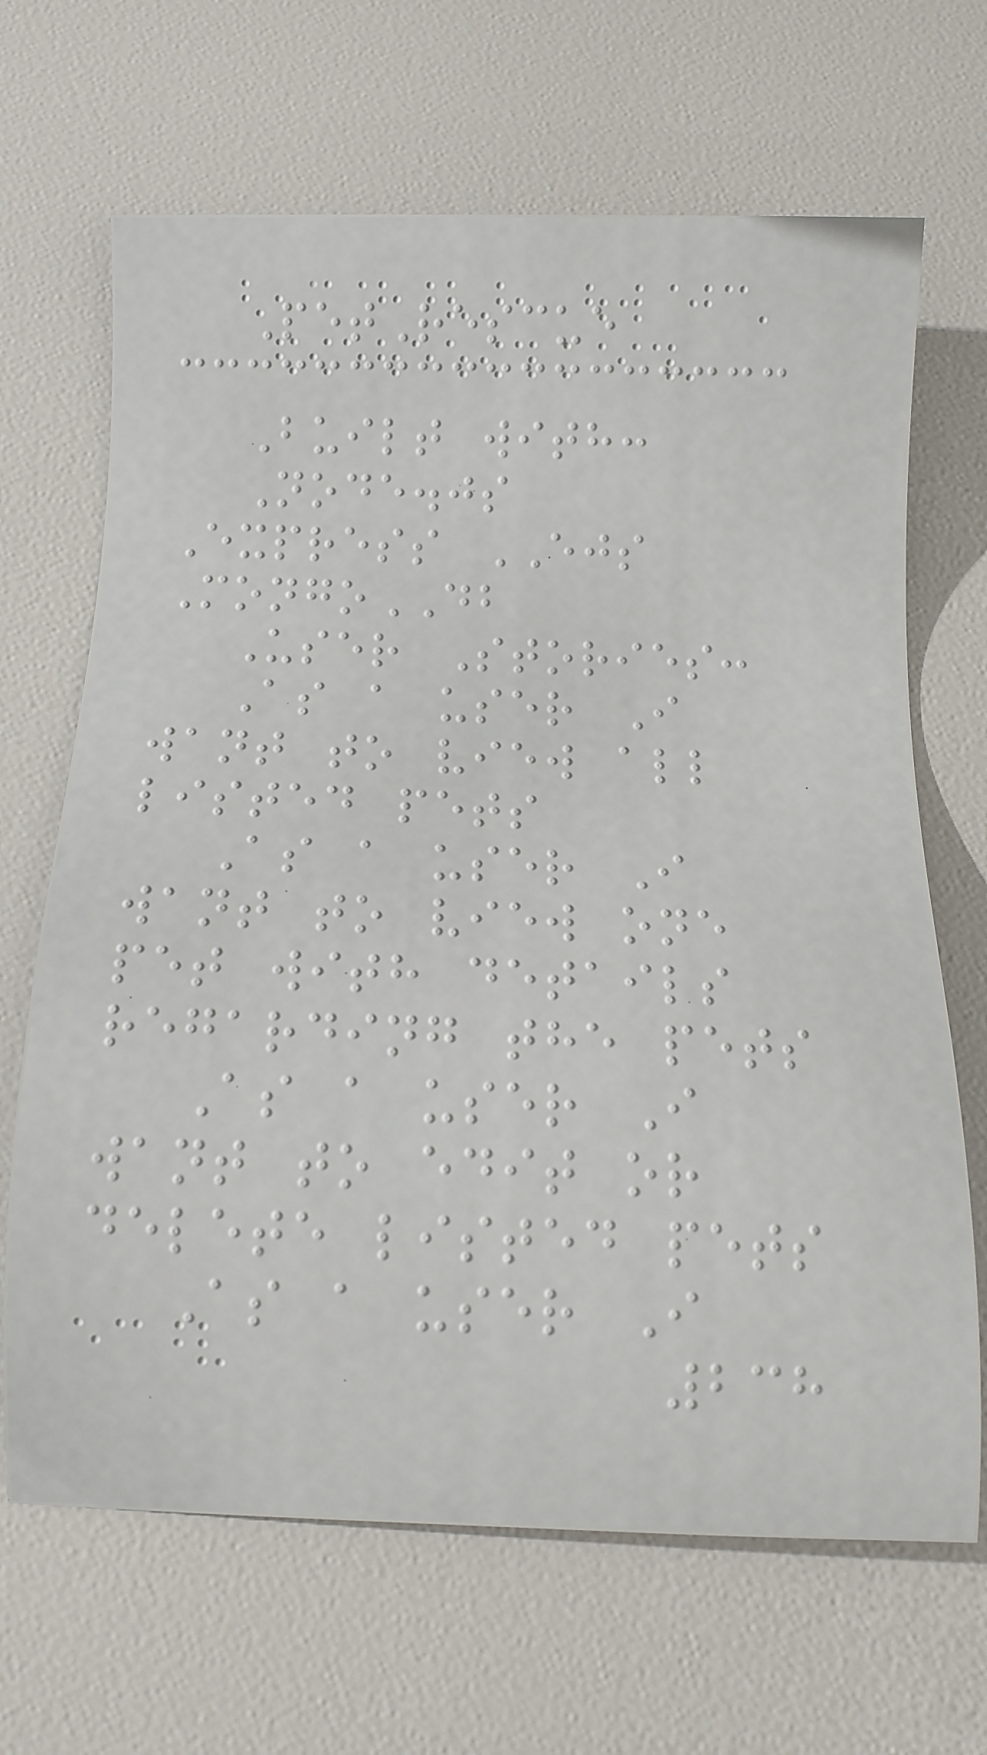PetRescue
Built with:
Node.js
Express EJS
MongoDB
User Stories:
As a user I
want to view all
listed pets
As a user I
want to view one
pet with details
regarding the pets
As a user I
want to edit or
delete listed pets
As a user I
238
